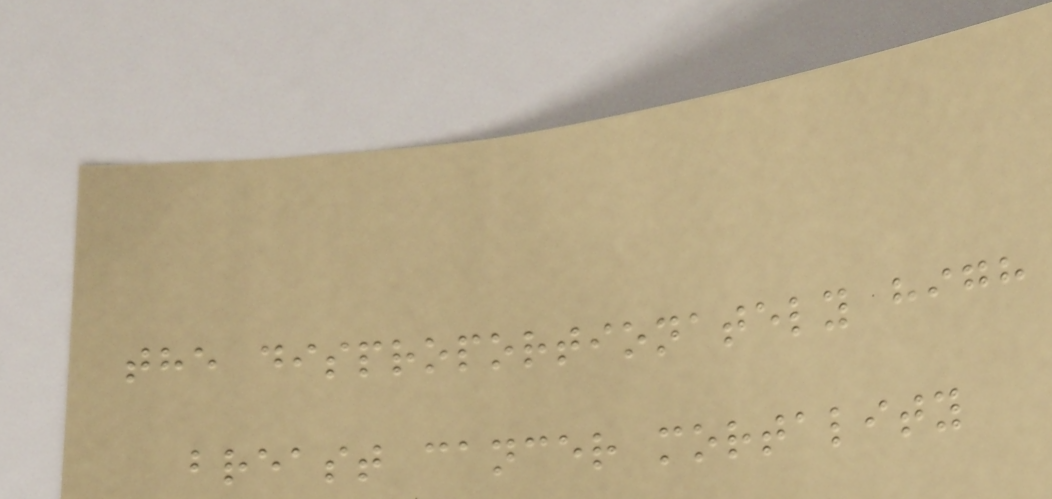the disproportionately high
breast cancer mortality
